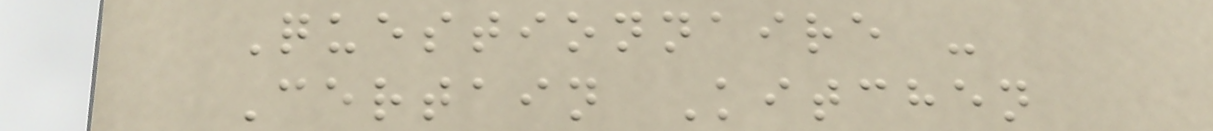Questionnaire -
Certain Kitchen
